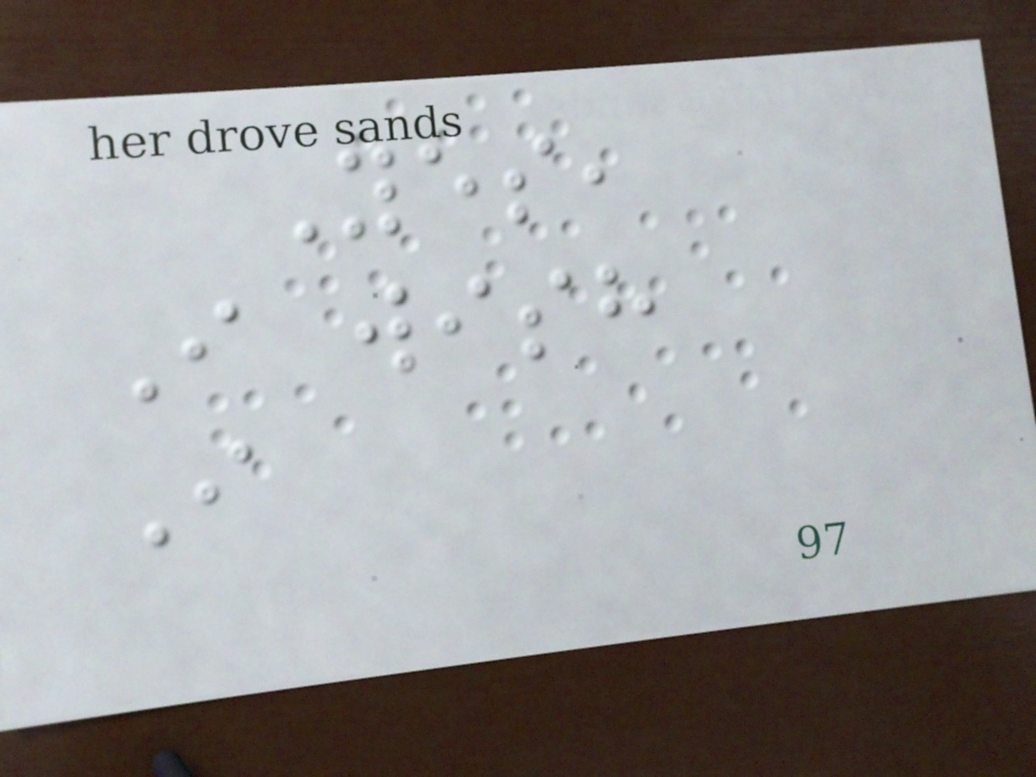Yes,
I wish
I
